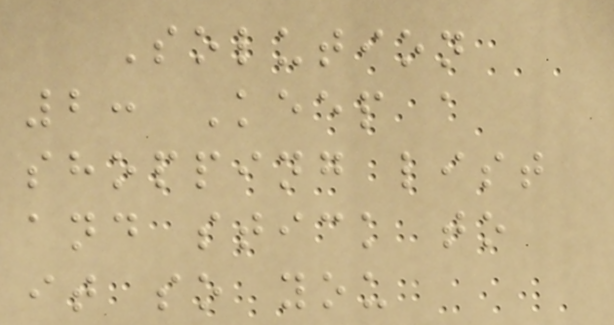Solution
2: Keep a
shopping list
and stick to
it so you
